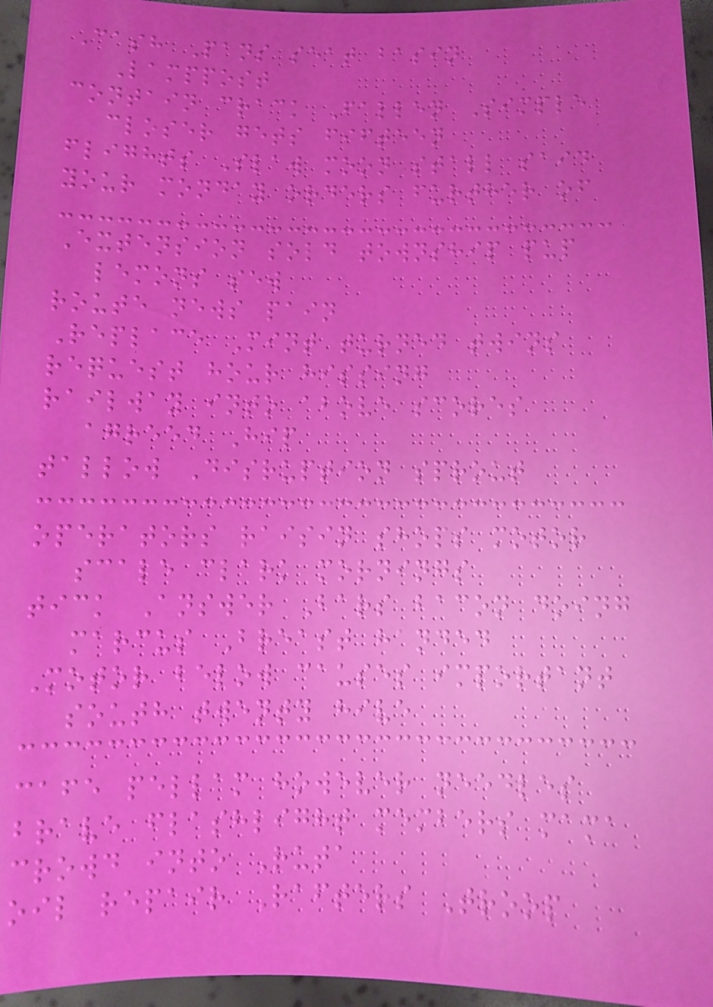Cash Pans seat basin
Lamppost
contain crack Fallen Simple
closer gets fifteen
flights Slaw moon stall said
your monday orders further of
Extension sold township pup
lemons sew
route news pain
Replace Mint turned twins
request hour hissing
railway into above scores
agreed Hip
tallow Disruption sprout
operators raisin shops motor
scale clark mornings
tick Answer Bars bacon doing
marcus Breast handed
Motor below causes important
south twenty hive
cafe pellam however needles
brave flashlight members mama
crowd into Ruta
oil repair Rafters Troop
